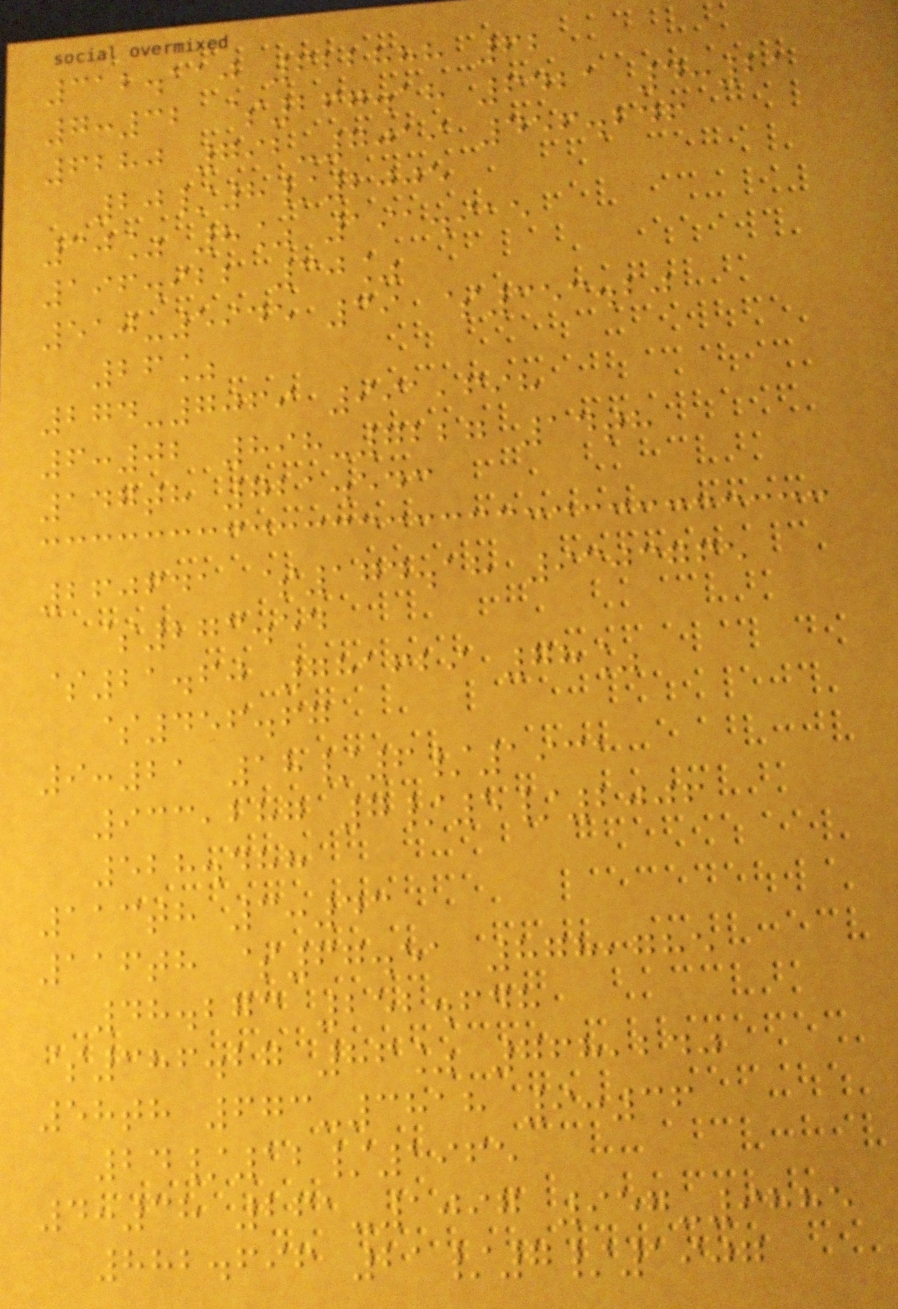312.110 622888 62
7:32 $267.18 6421 4:21
6280 792-7019 456.246
20/8/2005
30% 8% 191.915
196.922 30%
510-5945 39 $353.20
26%
274-7069 991,698
6:02 898-7227 14th
147th 721.543
260641 $174.18 9303765
$273.54
$21.60 781629 78%
$456.67
9:21 18/6/1931
933,287 7/5/2006
528.488
113th 3:43
116th $67.51 878,785
48.273 252.648
$386.27 86% 768,240
58th 673-3818 9:36
24/12/1965
4:38 261-1097 957-9885
882.696 21/7/1907
